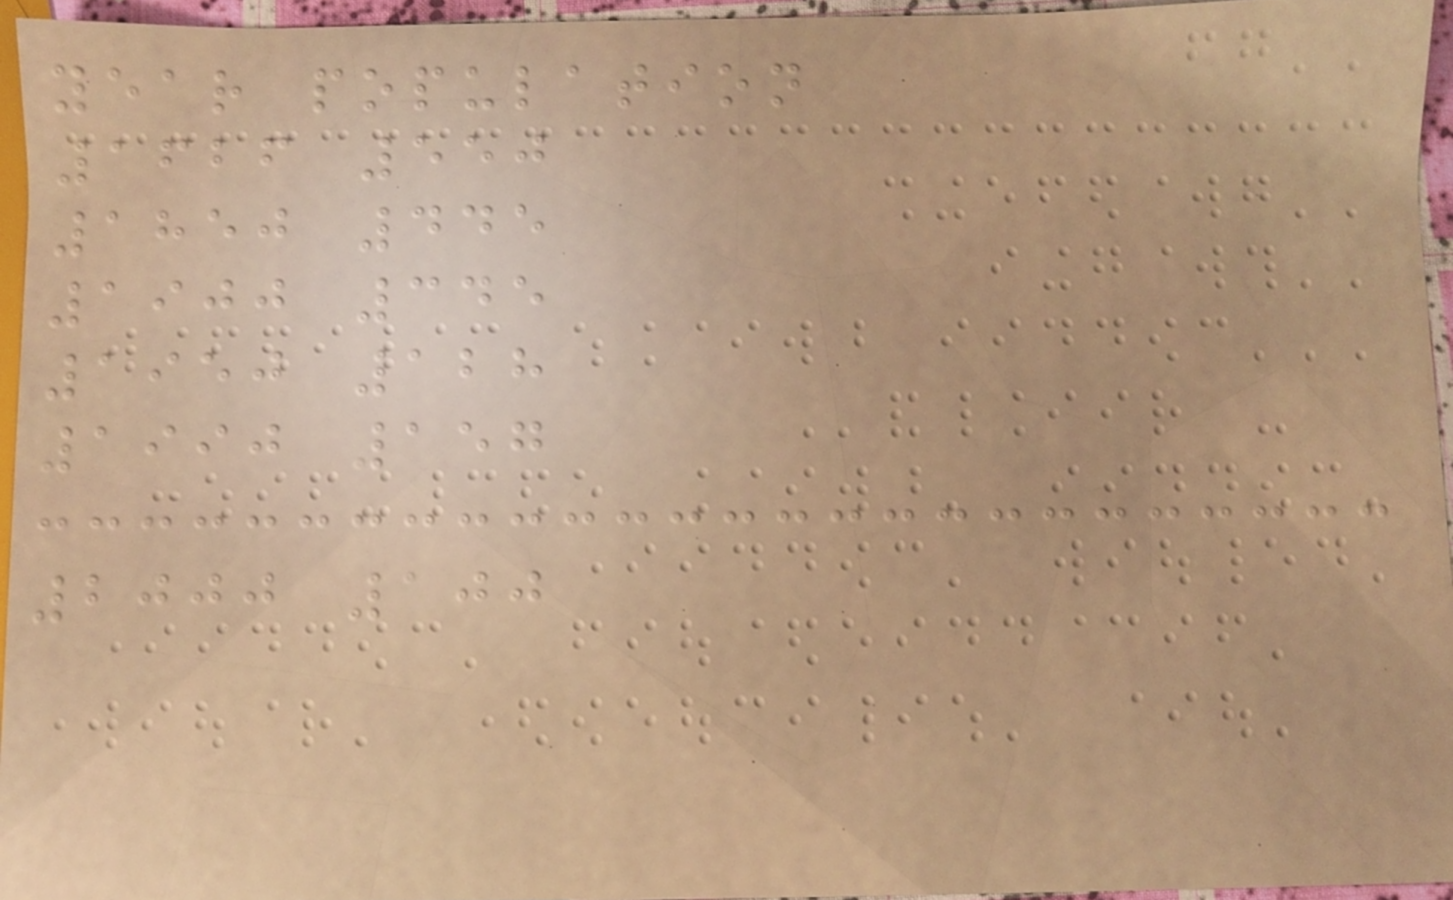year population
1626 550
1850 445
1900 345
1950 128
1990 157
2000 100
